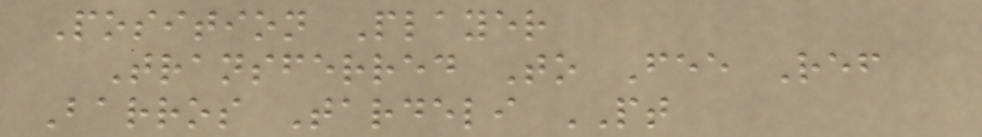Position Player
Transferred To Fee Ref
Barros Tardeli PT
